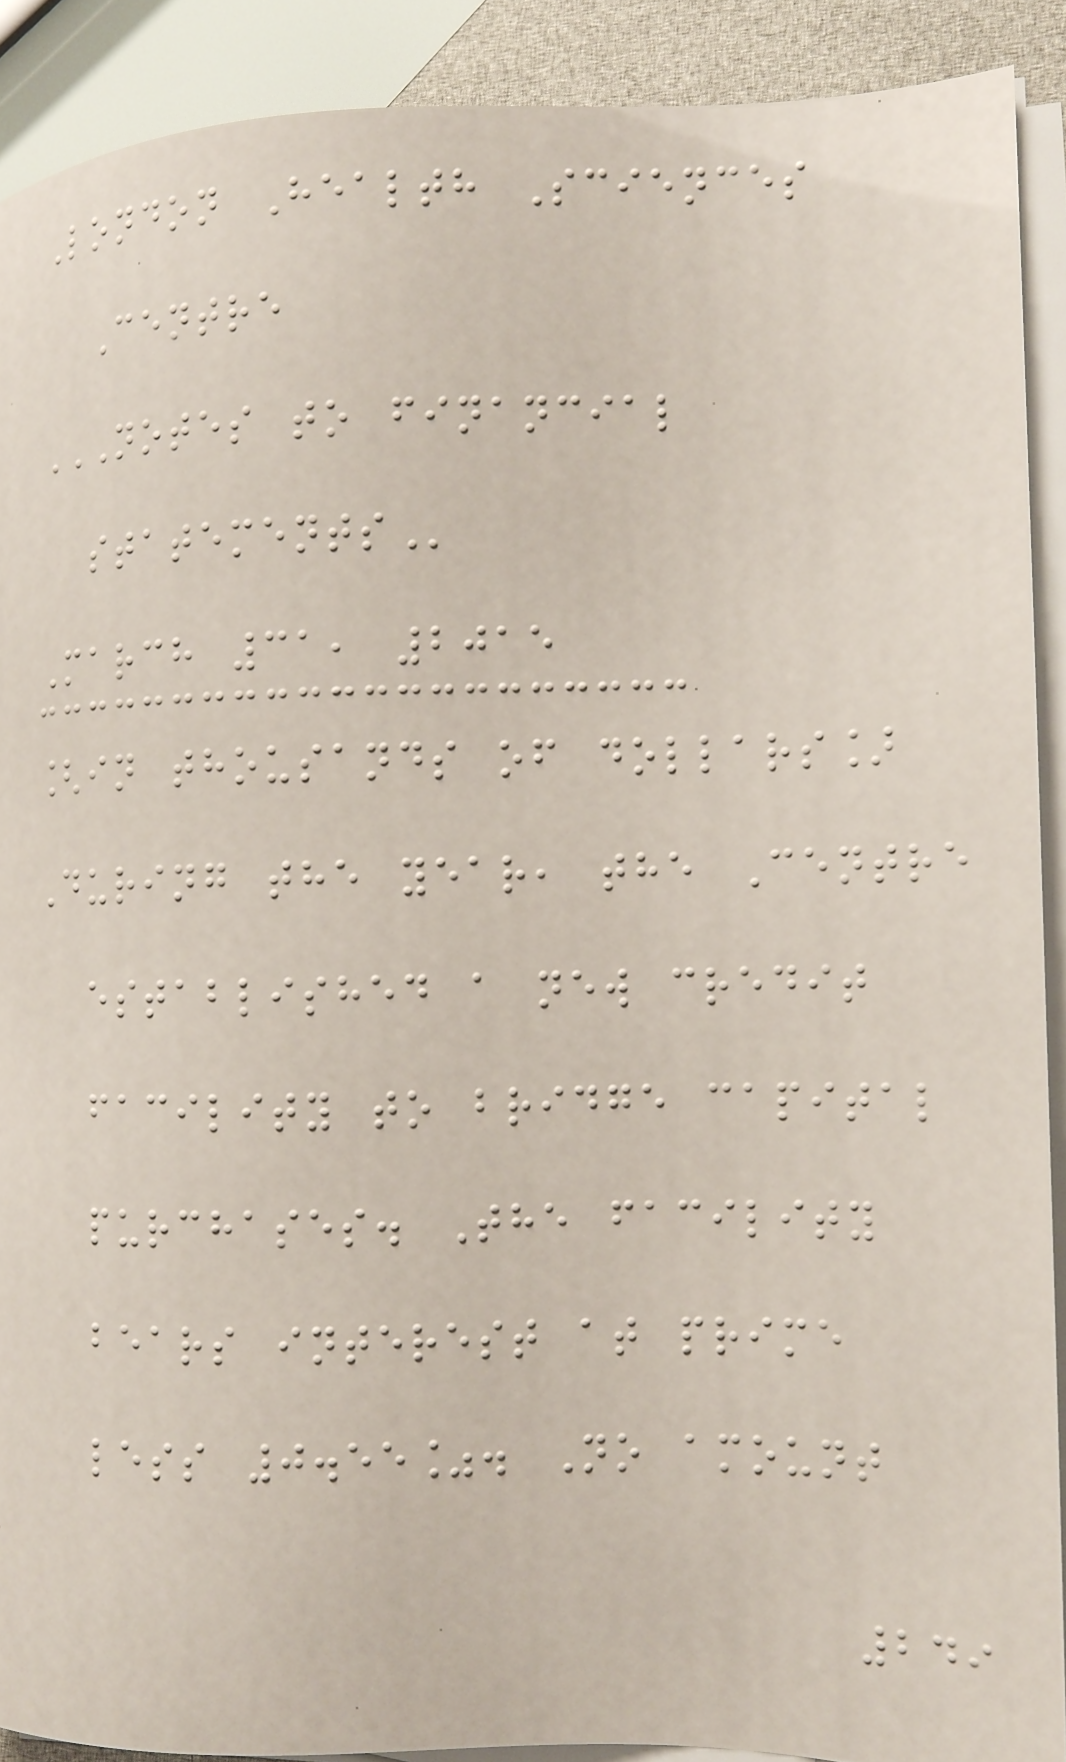London Health Sciences
Centre
NOTES TO FINANCIAL
STATEMENTS
March 31, 2015
[in thousands of dollars]
During the year, the Centre
established a new credit
facility to bridge capital
purchases. The facility
bears interest at prime
less 0.55%. No amount
249
